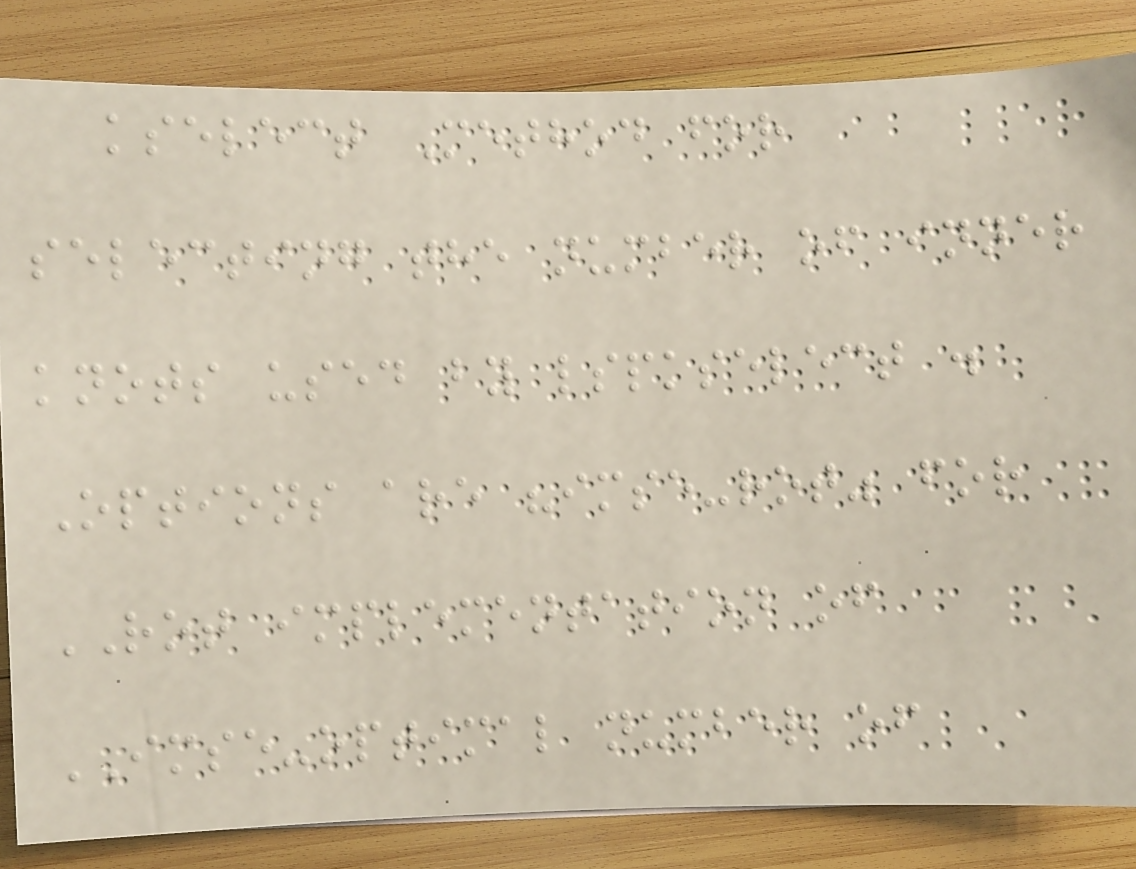kselect Method for
selecting the number of inner
knots used by lspkselect .
Options are "imse-rot" for
ROT implementation of
IMSE-optimal number of
